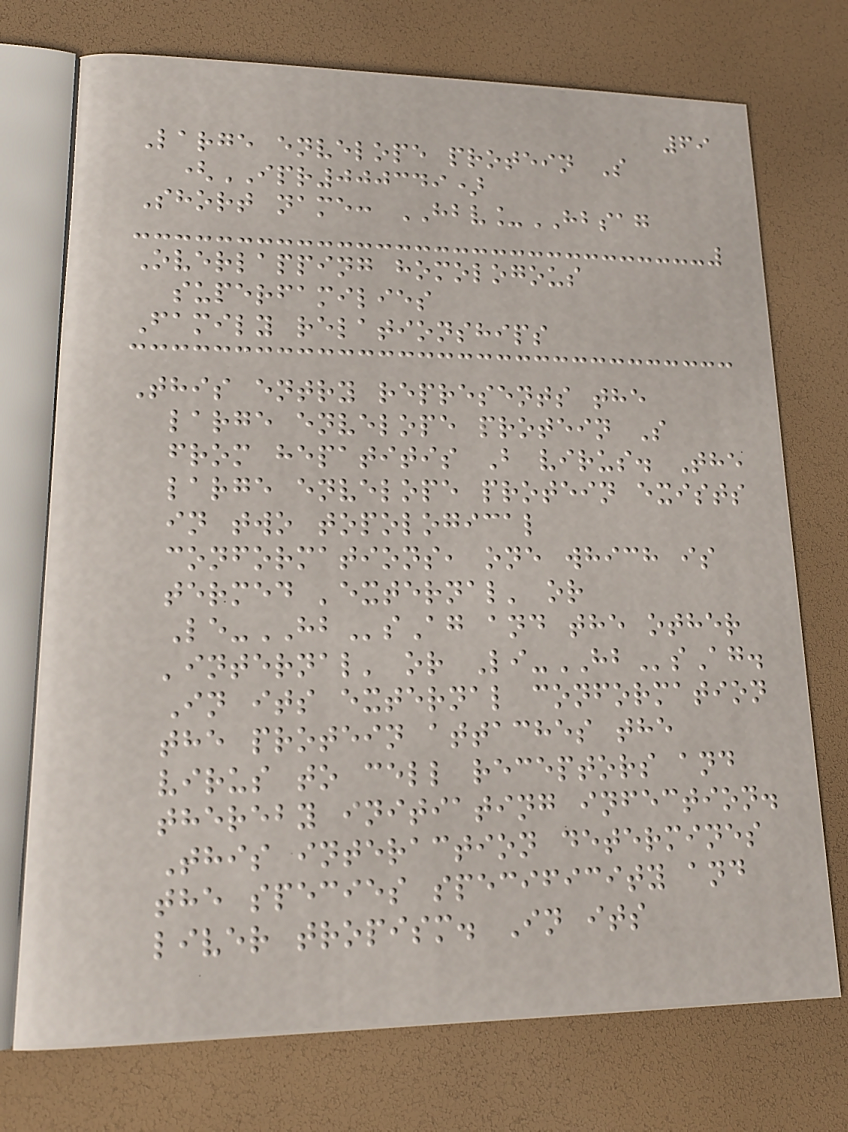69
Large envelope protein S
(IPR000349)
Short name: HBV_HBSAG
Overlapping homologous
superfamilies
Family relationships
This entry represents the
large envelope protein S
from hepatitis B virus. The
large envelope protein exists
in two topological
conformations, one which is
termed 'external' or
Le-HBsAg and the other
'internal' or Li-HBsAg.
In its external conformation
the protein attaches the
virus to cell receptors and
thereby initiating infection.
This interaction determines
the species specificity and
liver tropism. In its
